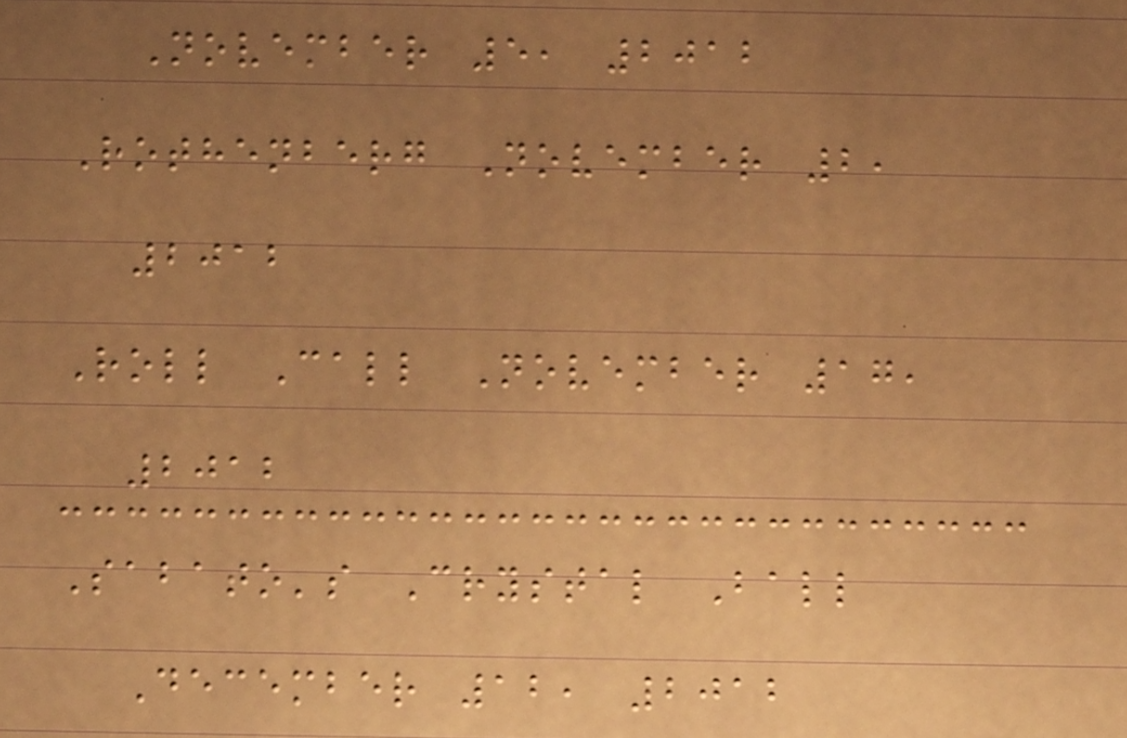November 5, 2012
Rothenberg November 2,
2012
Roll Call November 17,
2012
Sabato's Crystal Ball
December 12, 2012
